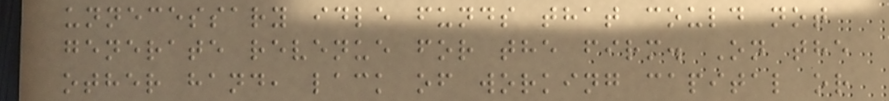unnecessary idle funds that could not
generate revenue for the firm. On the
other hand, lack of working capital or
